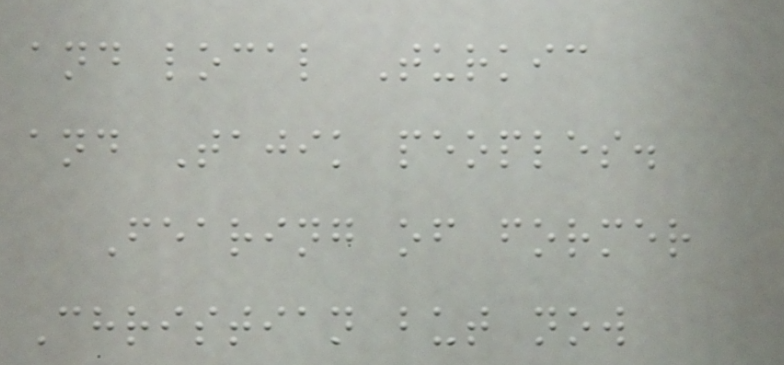and local Turkic
and Tajik peoples.
Fearing of former
Christian but now
